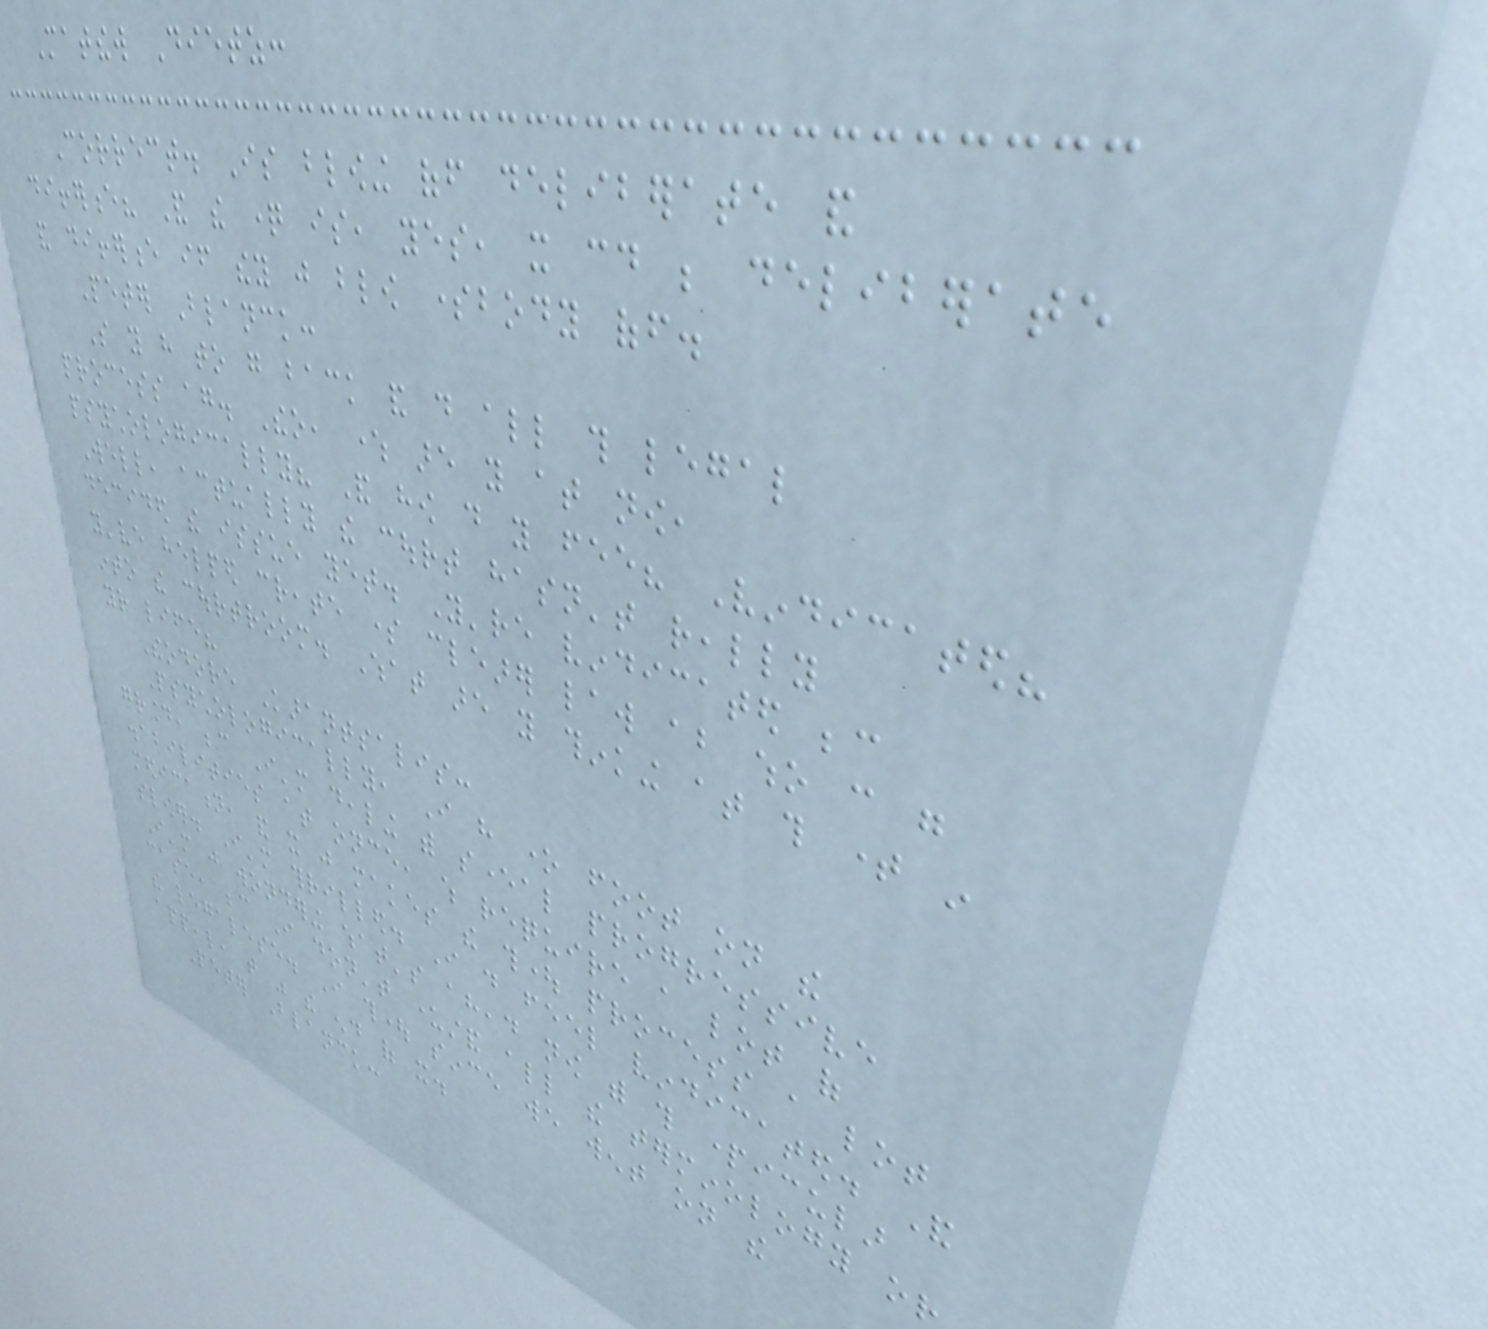Matthew Dietz:
Correct. Is blowing off deliberate and
difference? And the question is, yes, it could be deliberate
and difference if they just blow somebody off.
Peter Blanck:
So you have to go back and do all this legal
process again. Theo, where are you at now,
psychologically? And how do you fee? Vindicated?
Well, actually the court hasn't really
decided the issue yet. You're vindicated because
you've helped create some clearer law about who can go
into the courtroom. What are you thinking at this time in
your life?
Theodore Karantsalis:
Psychologically, I have one foot on the
ground, because I'm dealing with several progressive
disabilities at once, which require a lot of
medication, and it just makes the thought process a lot
slower. I'm thrilled. I do feel vindicated. And
I'm just wondering what's ahead now with this particular
case, because I don't understand all the terminology or
the legalese. I thought since we went on the
appeal, that was the end of it.
Peter Blanck:
